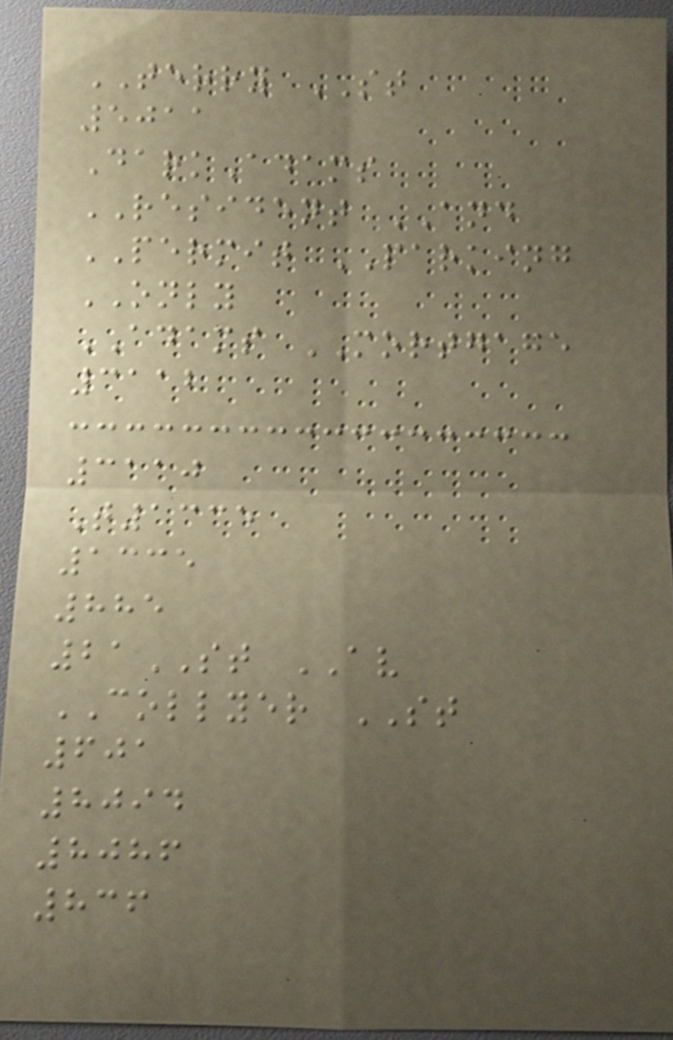TERRY ST
5011
DarkAdams
RESIDENT AND
PERMIT PARKING
ONLY
ADAMS MORTGAGE
3112
3110
T1335
1335
885
21ST AV
COLLYER ST
601
8094
8086
836
